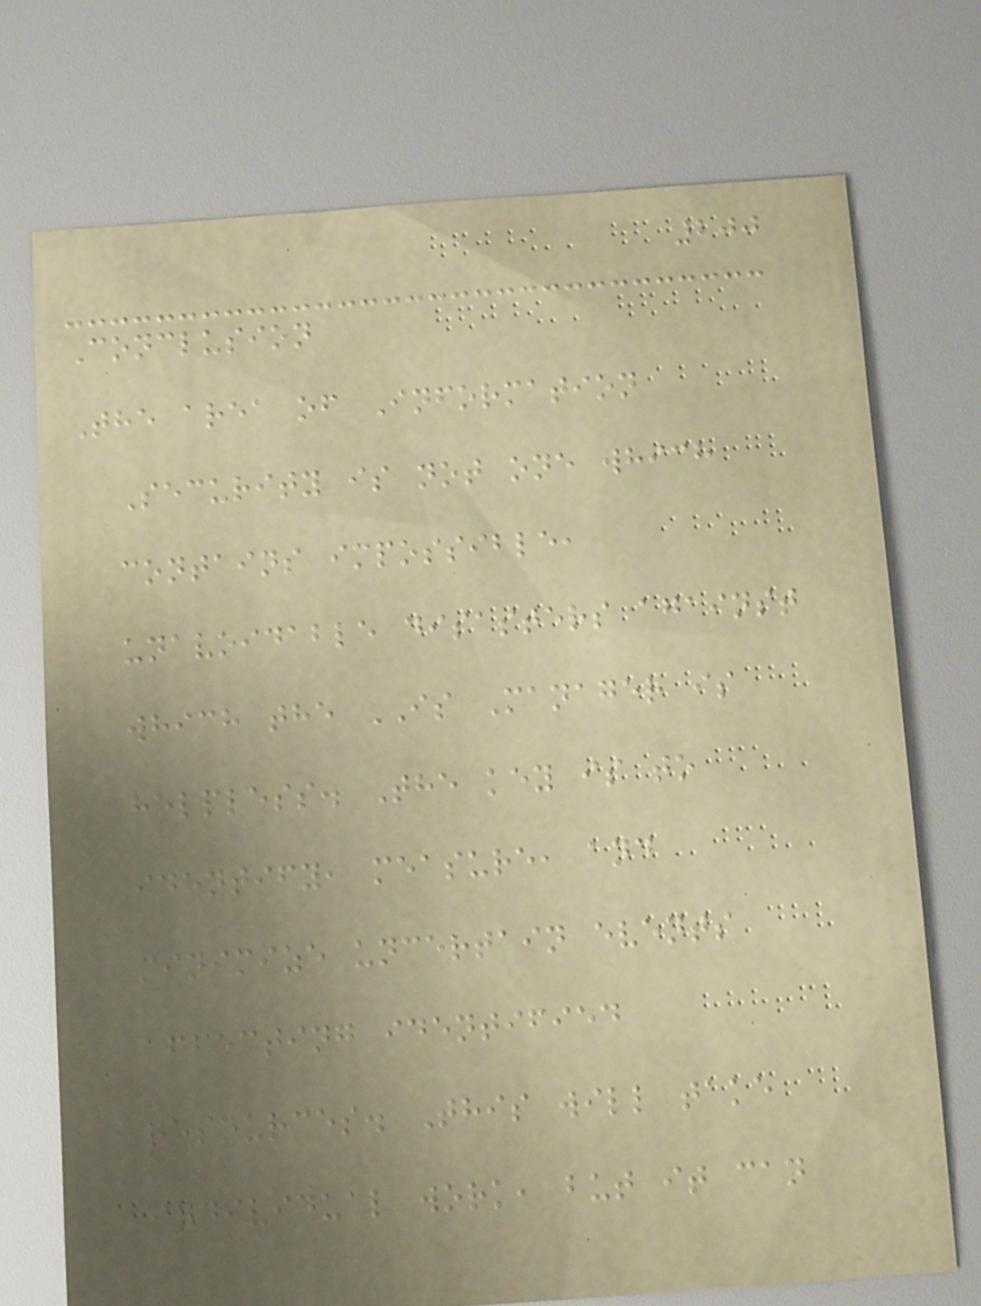200
Conclusion
The area of Information
Security is not one which
contains impossible,
unavoidable disasters against
which the IS Manager is
helpless. The key is to
identify, measure, and
minimize uncertain events
affecting identified
resources. This will take
individual work, but it can
